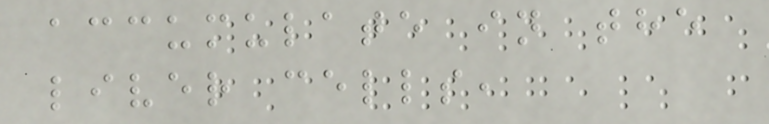accumulate in the
liver cells,
